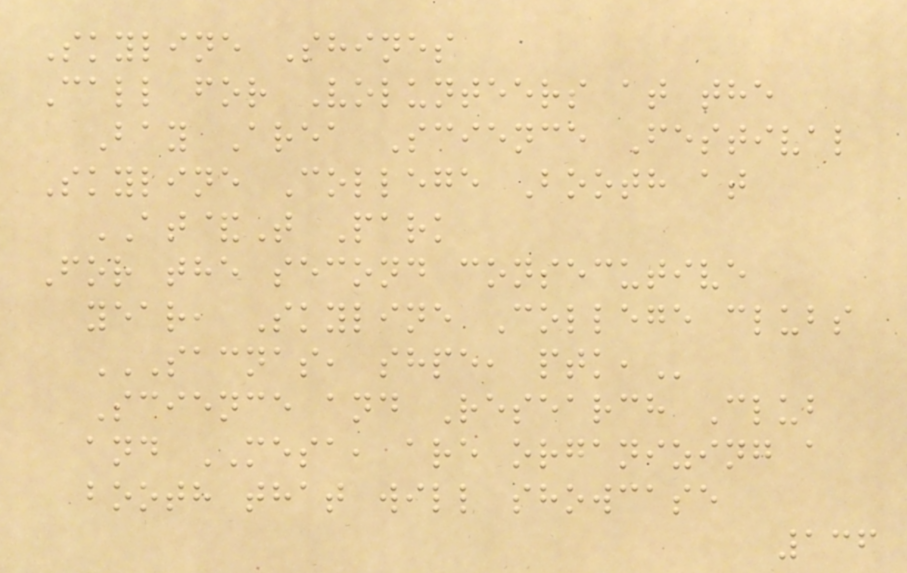Skyline Shines
Call for Volunteers at the
Bay Area Science Festival
Skyline College Booth at
AT&T Park
For the second consecutive
year, Skyline College clubs
SACNAS, SHPE, PTK,
Science and Research Club
and MESA, are organizing a
booth that will showcase
136
